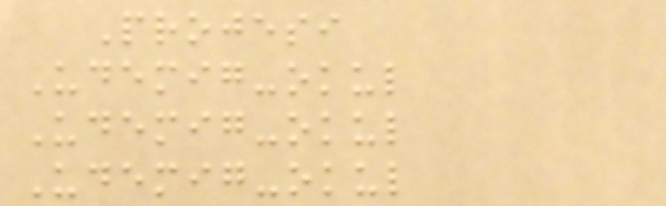Projesi
Udemig-okul
Udemig-okul
Udemig-okul
